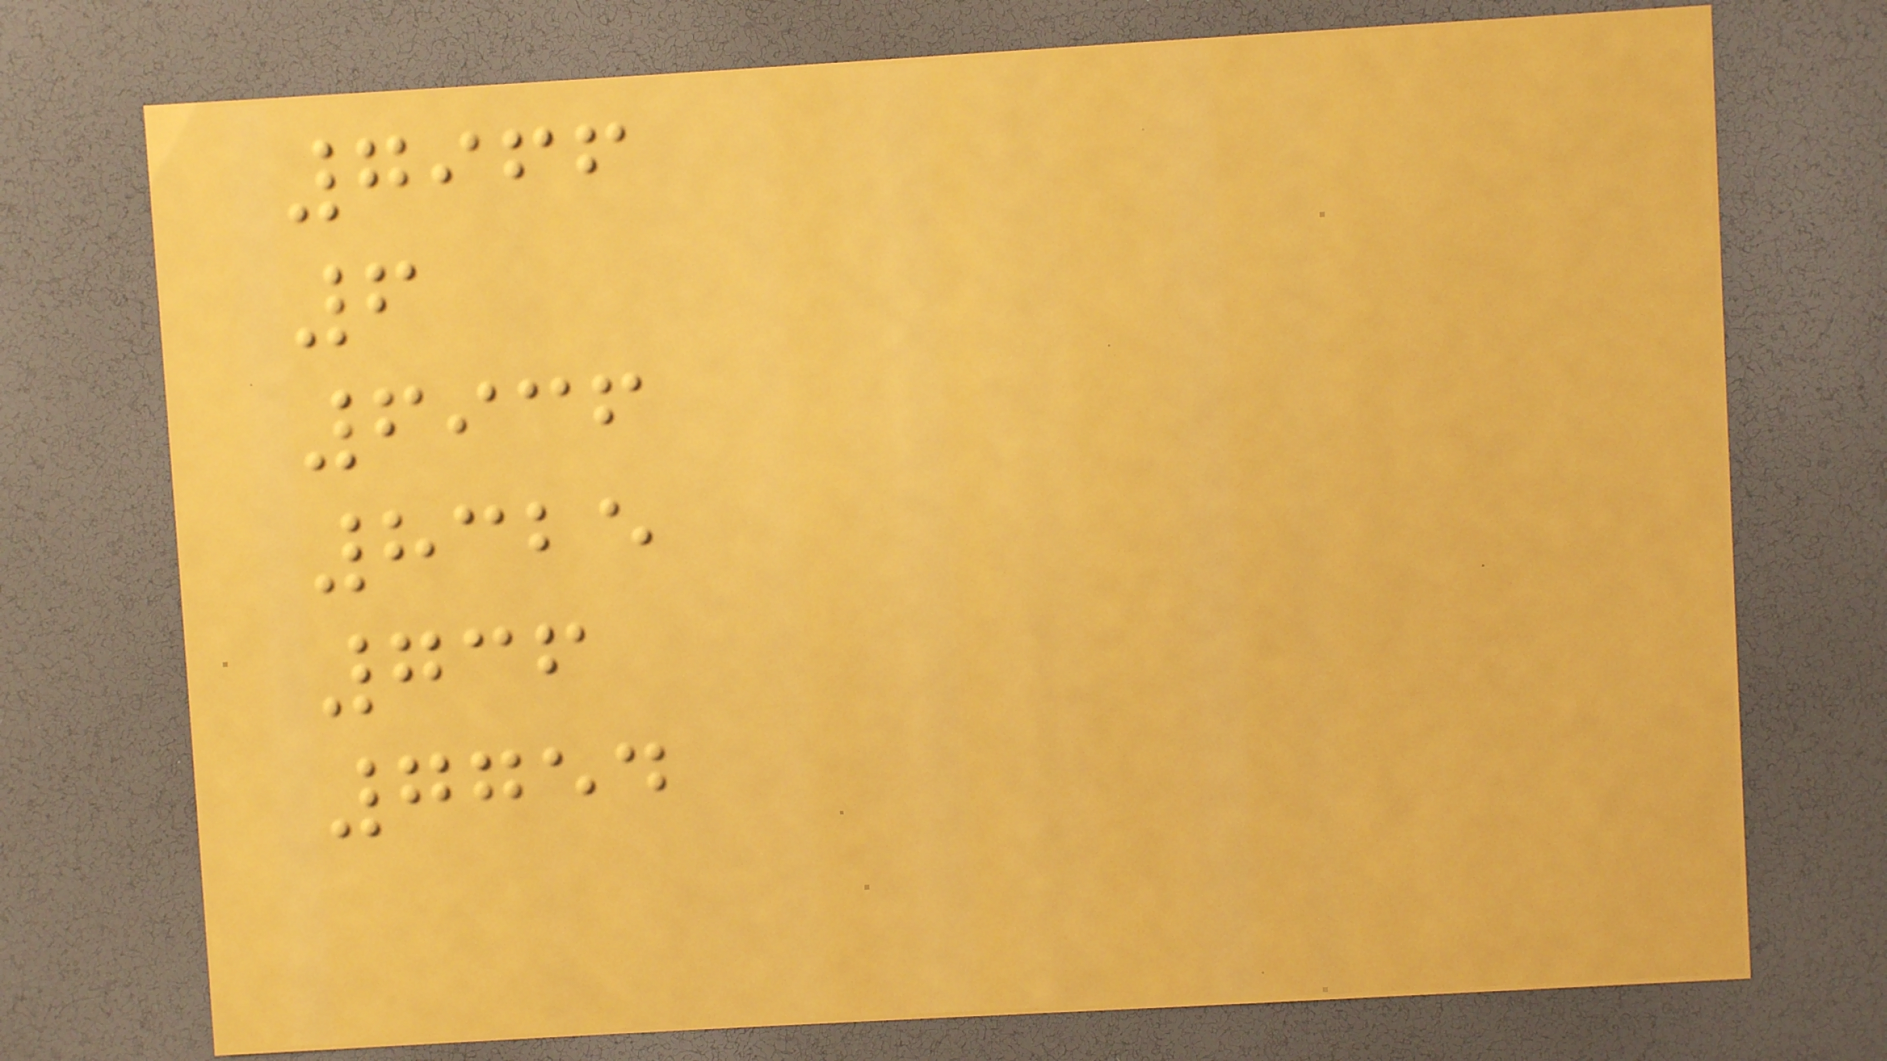7966
6
6936
8325
736
7754
